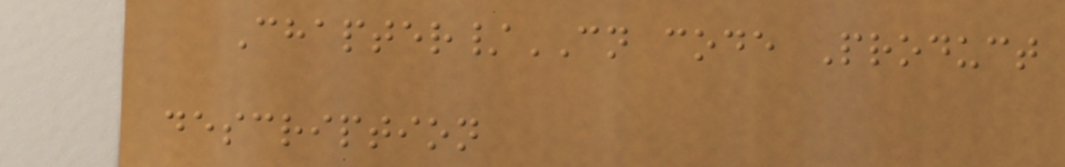Chapter/CN code Product
description
